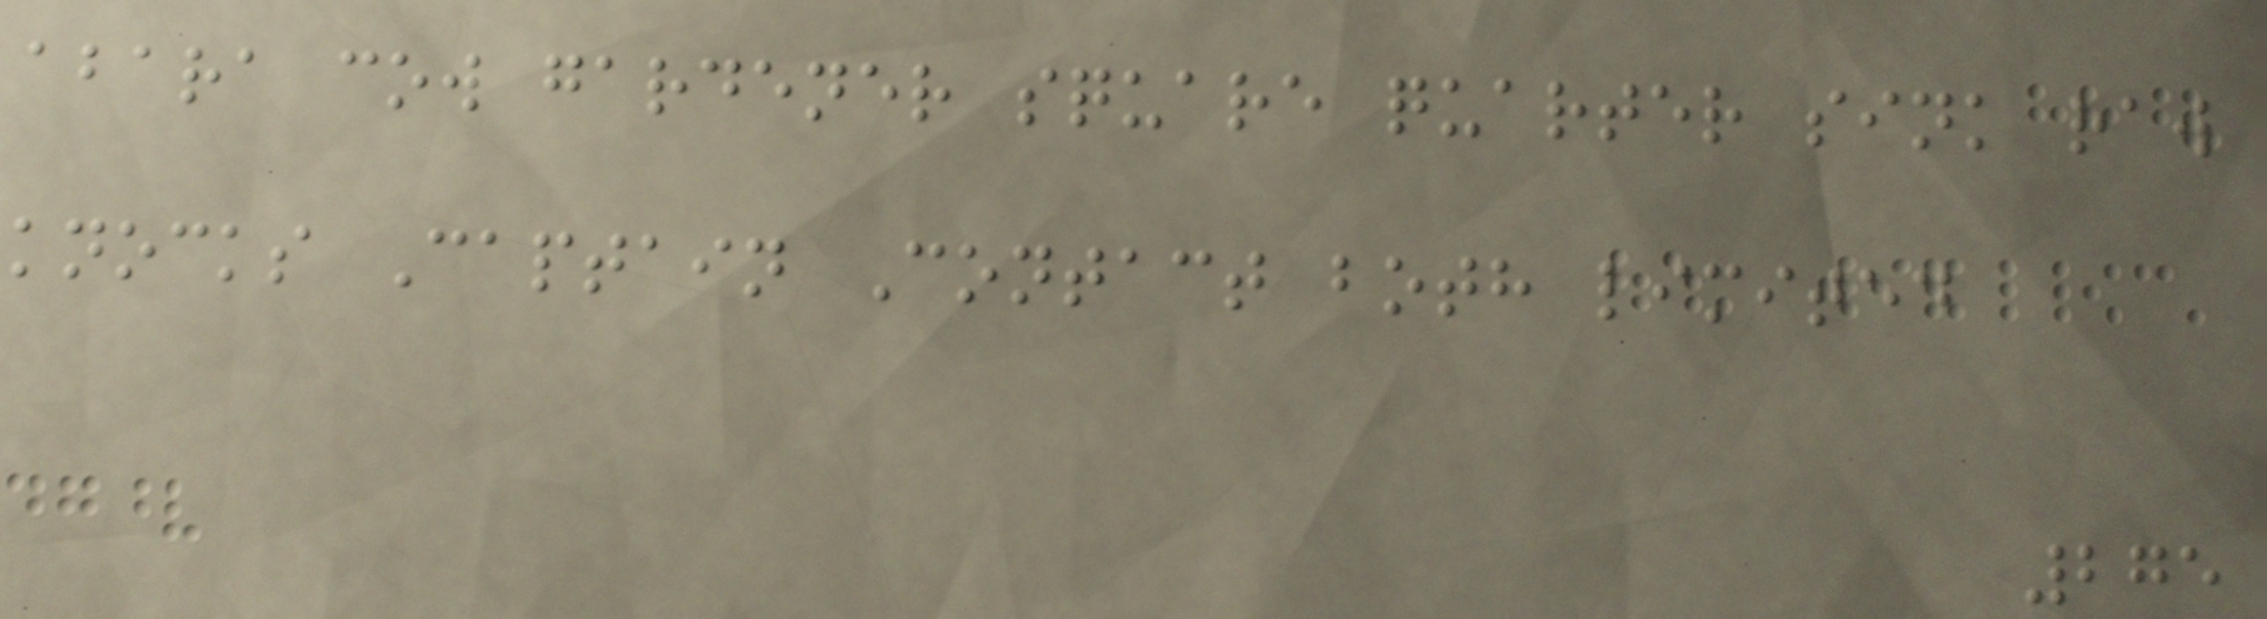abara cow gardener square quarter sink raw
knocks Captain Contact both limited
275
